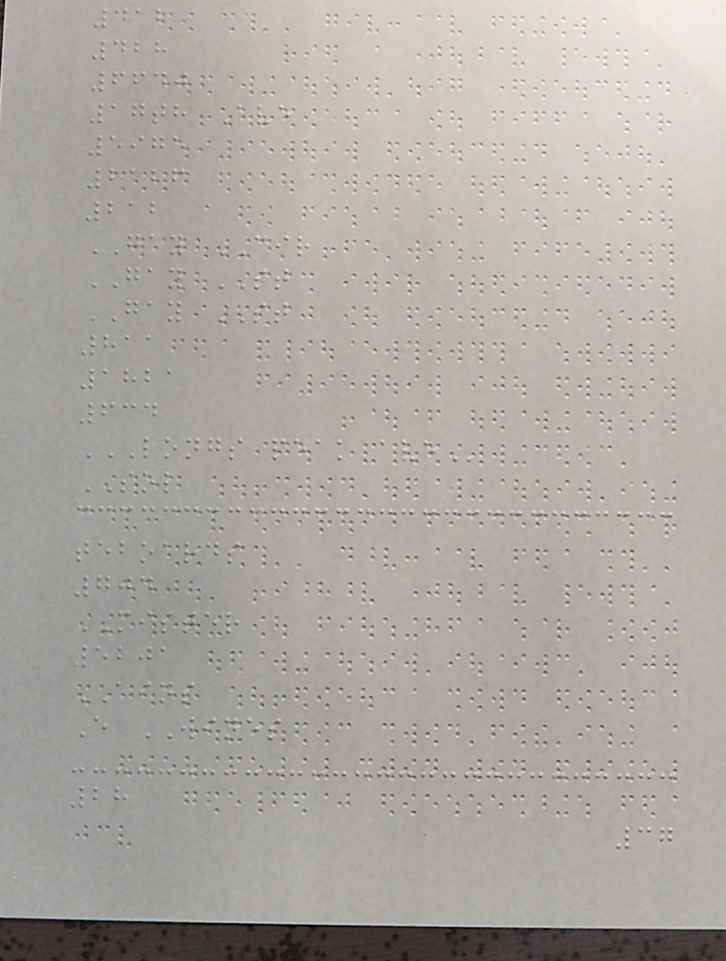412
428
6640
17th Ave
5975
2126
212
GAY CIR
GAY ST
GAY ST
811
1821
634
LONGS PEAK AVE
SOL
teboards
704
MISTER
5201
AINS
E WINES
28
37
